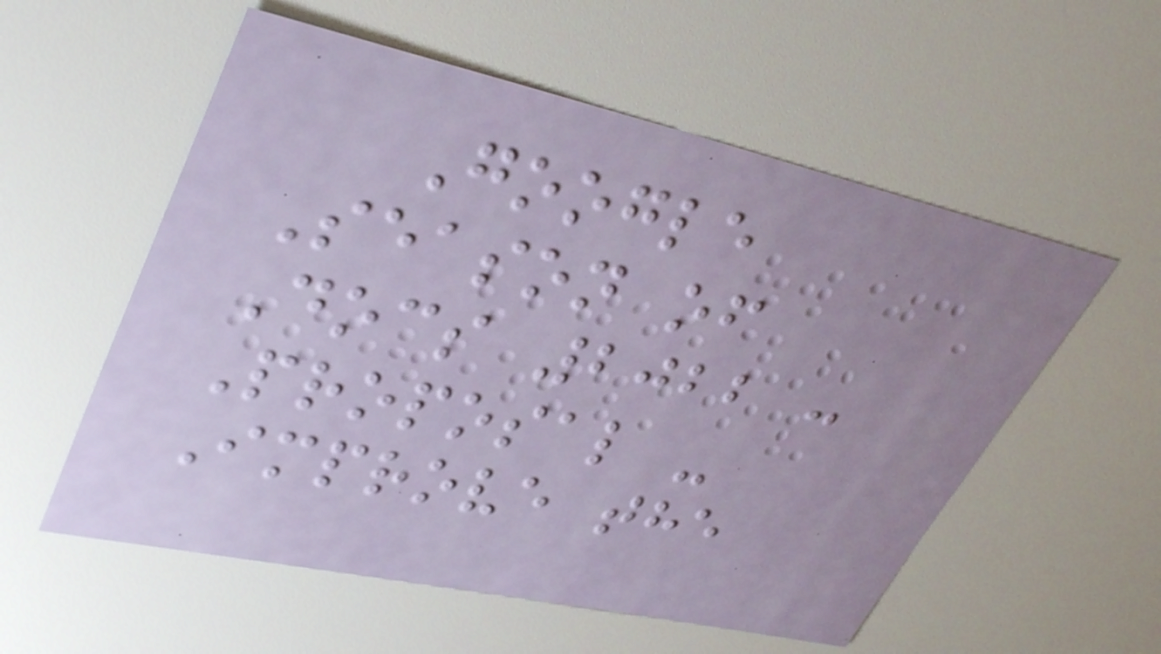Google
Season of
Docs 2022 :
Proposal -
Improve the
